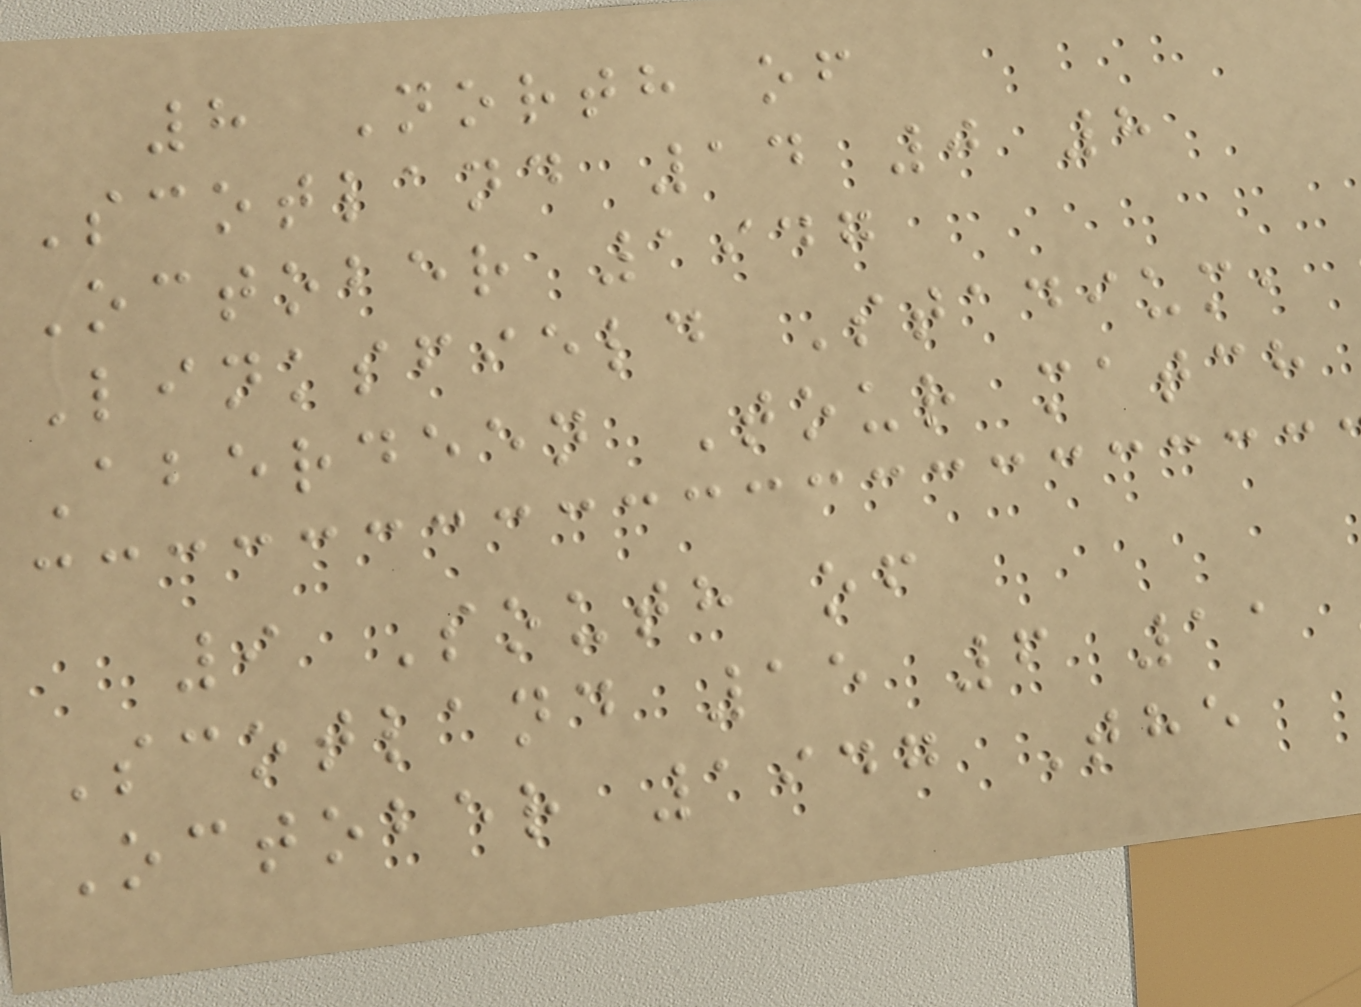8 North of
Scotland 14 0 8
October 1947
Linksfield Stadium,
Aberdeen Tour match
9 South of
Scotland 15 6 11
October 1947 The
